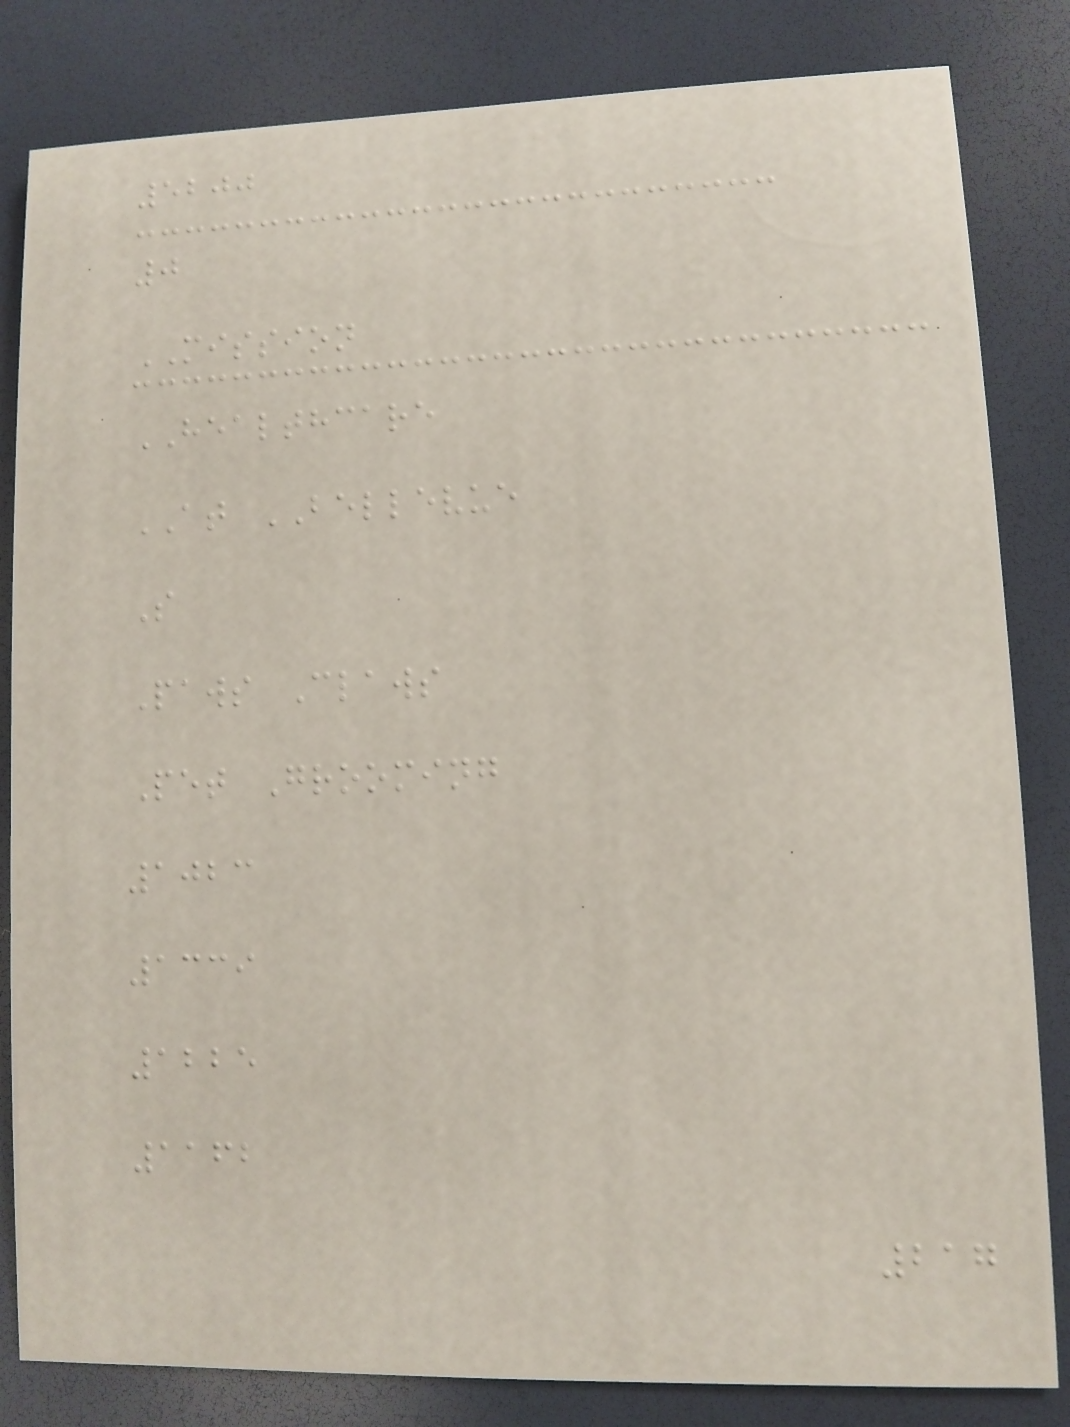5200
0
MISSION
HEALTHCARE
AT BELLEVUE
S
Paws Claws
Pet Grooming
1023
1339
1225
1162
217
